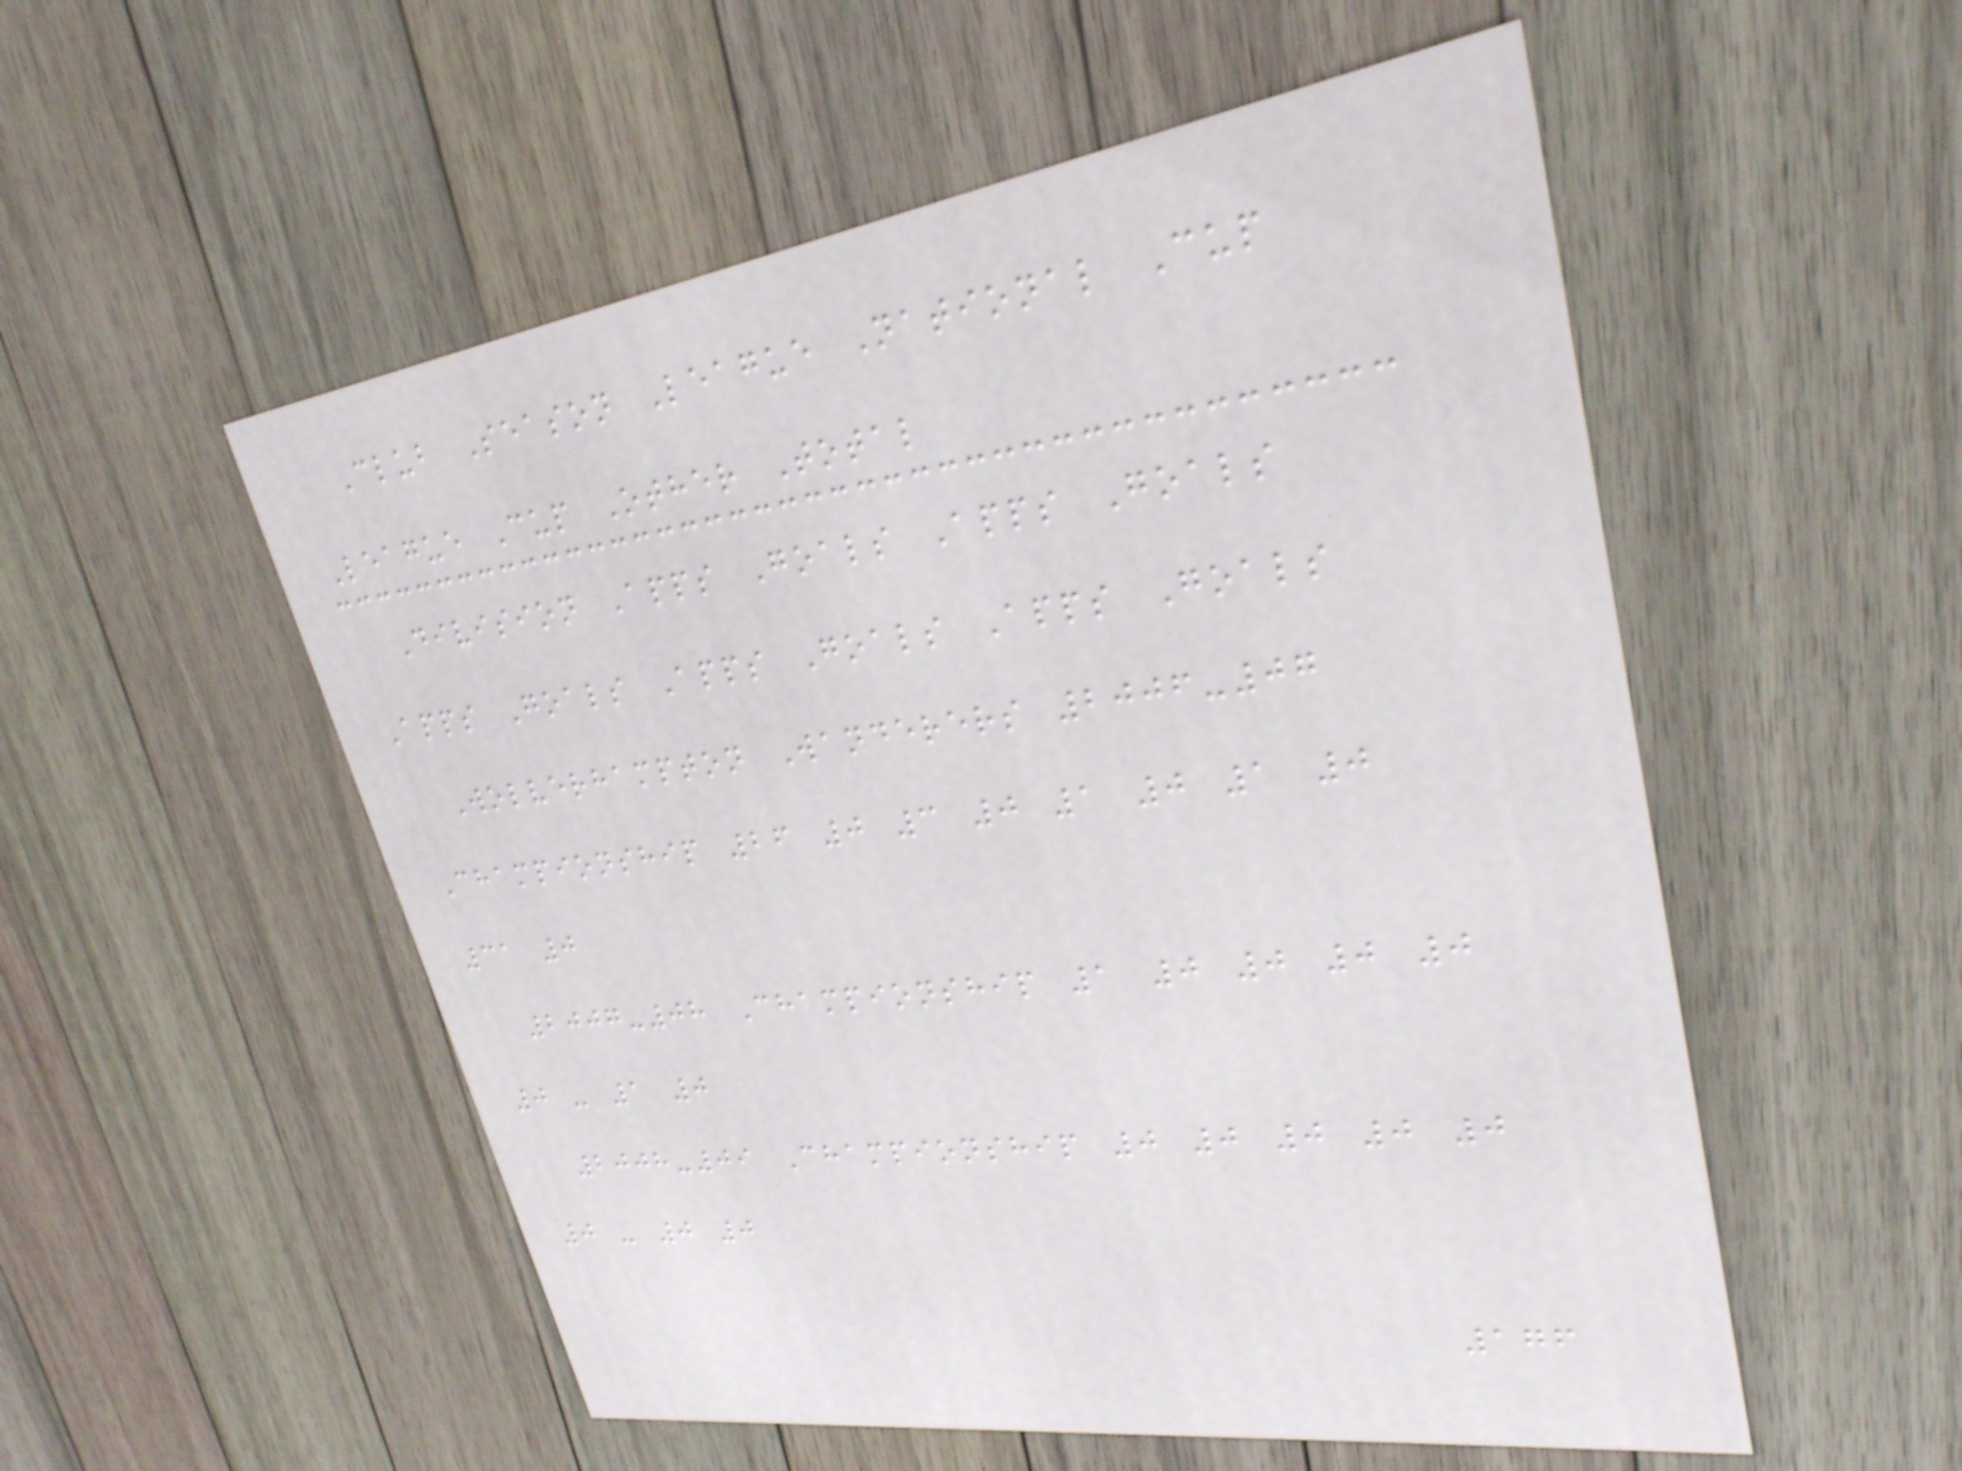Club Season League National Cup
League Cup Other Total
Division Apps Goals Apps Goals
Apps Goals Apps Goals Apps Goals
Wolverhampton Wanderers 2006-07
Championship 26 0 3 0 1 0 1 0
31 0
2007-08 Championship 1 0 0 0 0
0 - 1 0
2008-09 Championship 0 0 0 0 0
0 - 0 0
176
